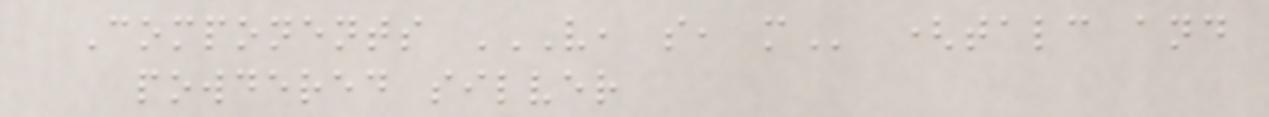Components V, S, M (talc and
powdered silver
